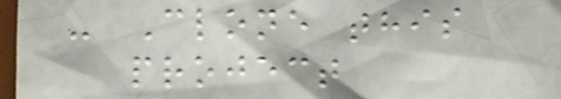- Clone this
project
